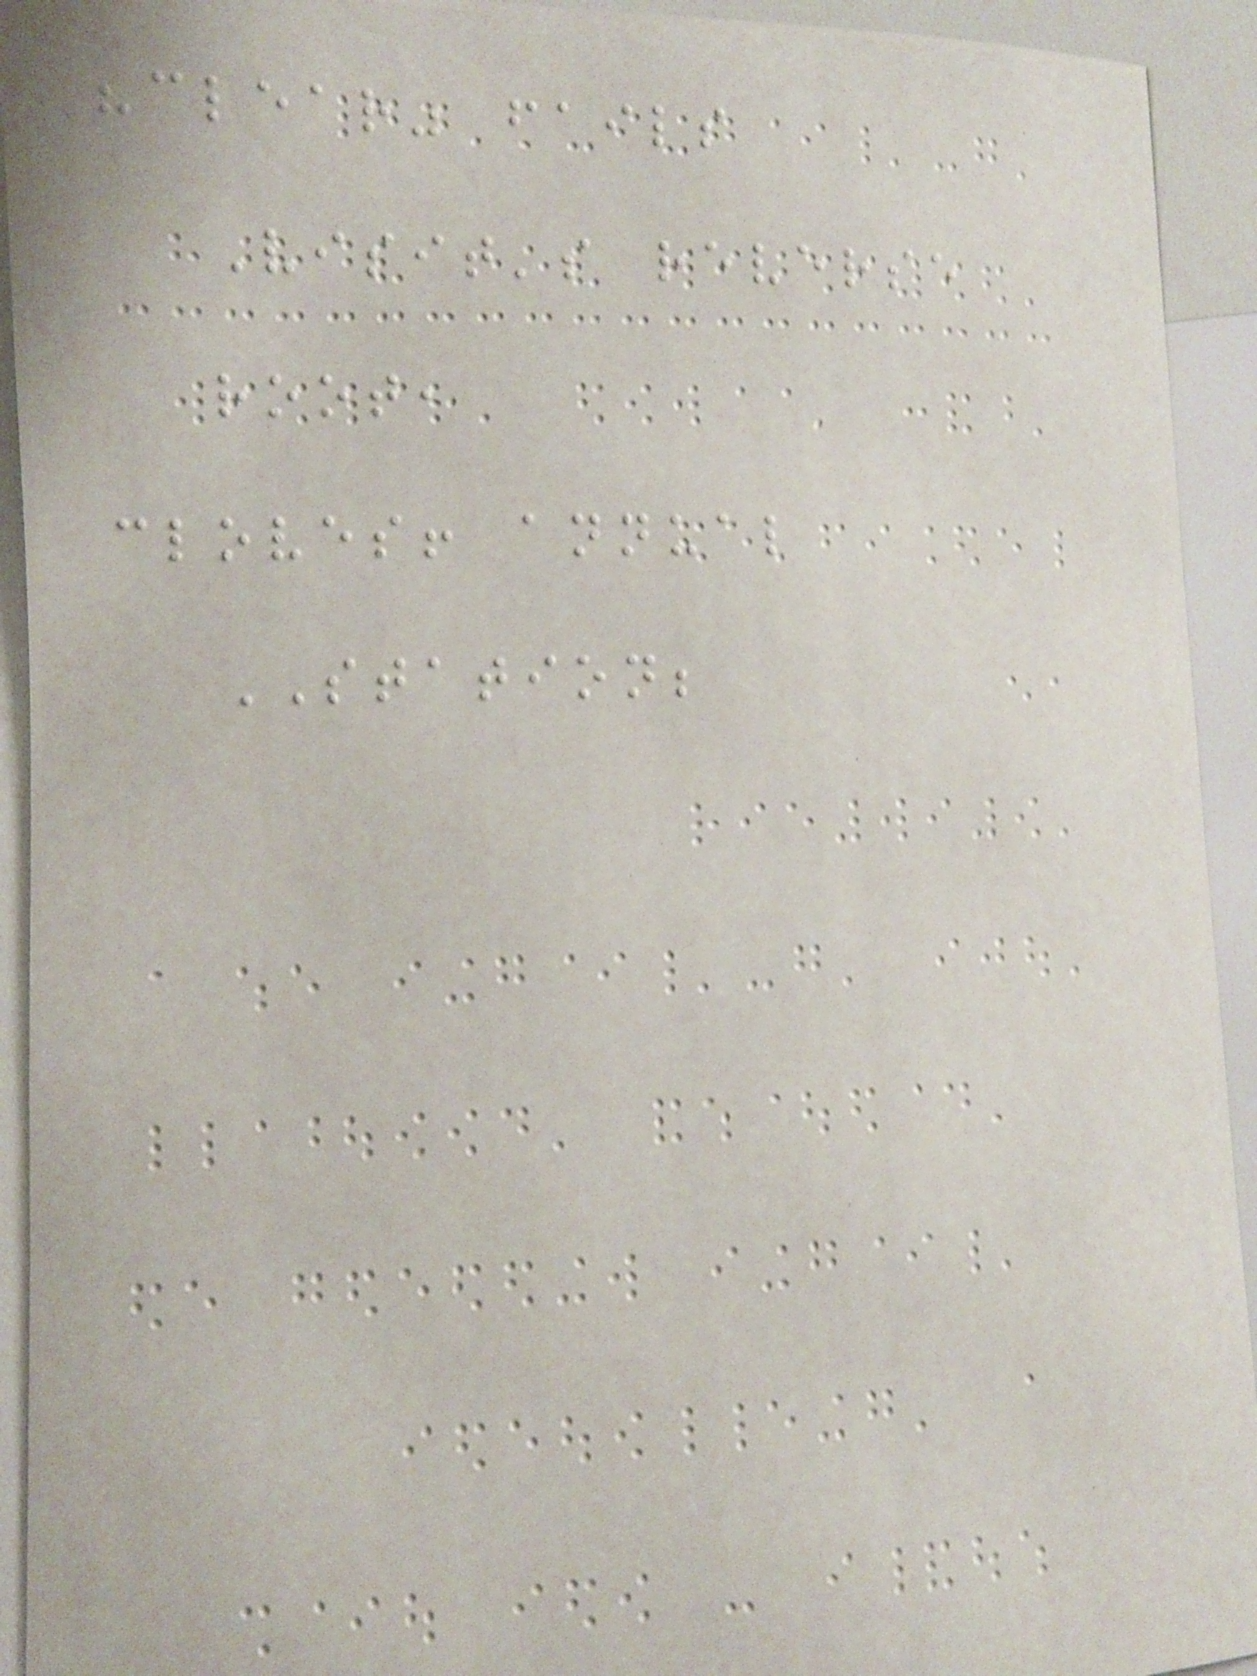"clear" fails
Visit's reverse
root,
cloves! annual
STATION;
